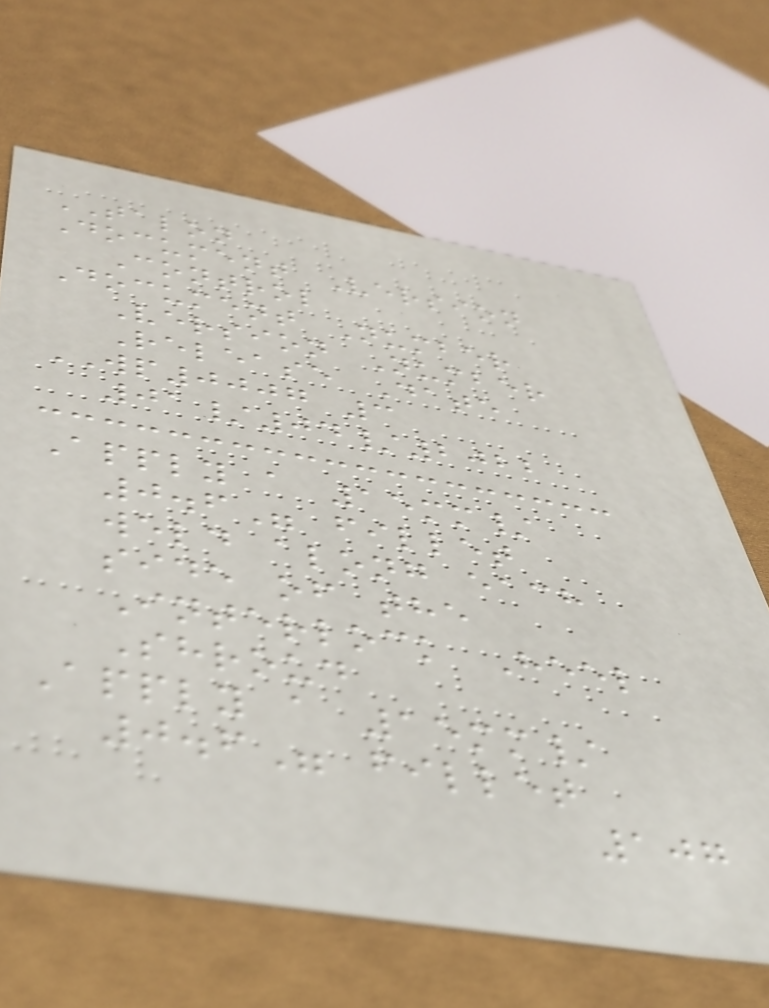TALON
Document Version
Control
Document Number
Version Number
Release Date
WP0007 3
01/04/2022
Apply a 15mm/
0.6" fillet
weld along each
side of the
Interlock Heel
Shroud
Apply a 15mm/
0.6" fillet
107
